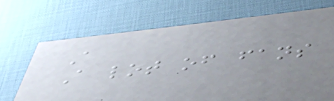A
A lot of fans
